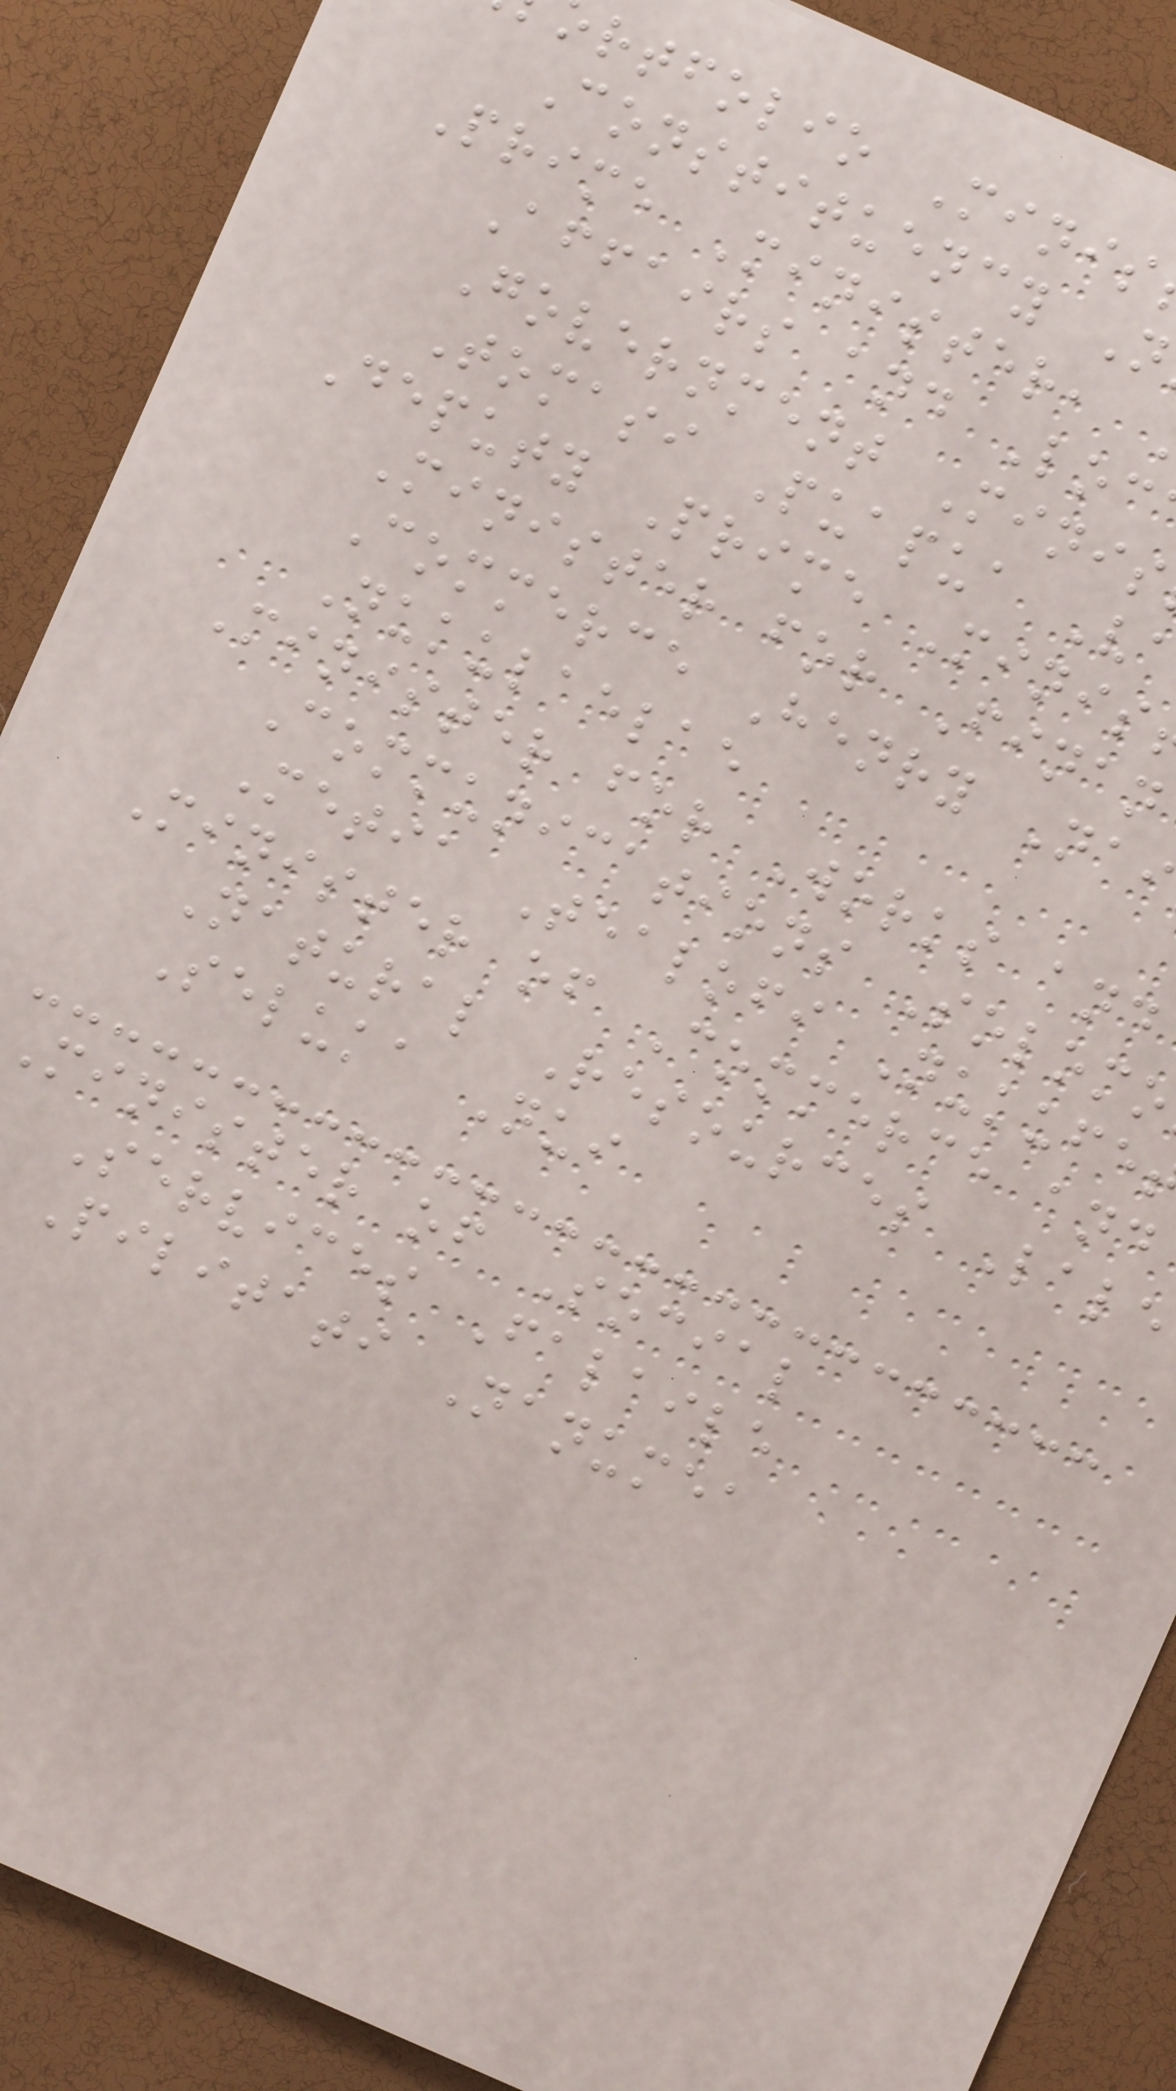rtfolio Minis
Constituency N
Prime Minister,
Affairs and Loc
Government Minis
Tomasi Puapua V
Deputy Prime Minis
Minister for Finan
Commerce Henry Nai
Nukulaelae
Minister for Works and
Communications Solomo
Metia Tealofi Nukufe
Minister of Commerce and
Natural Resources Lale
Seluka Nui
Minister of Social
Services Falaile
Pilitati Nanumea
